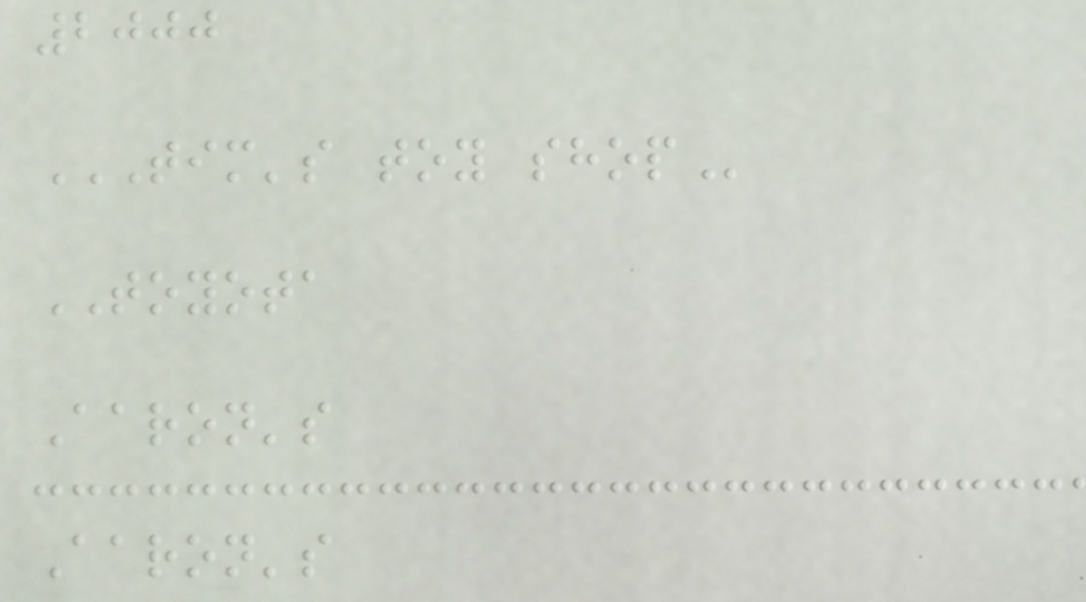2000
TIM'S TOY SHOP
TOYOTA
Aaron's
Aaron's
